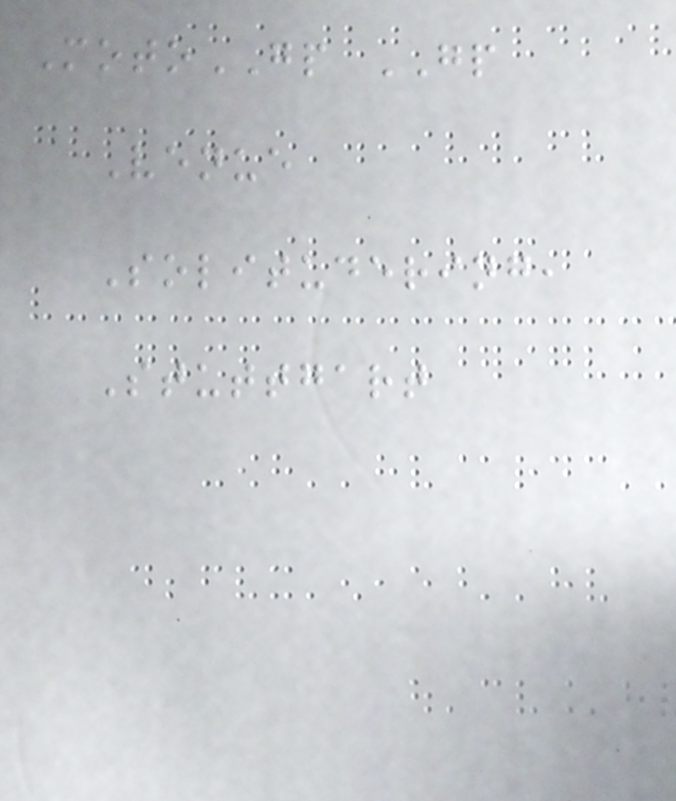MotoGP GP
Venue
Solitudering,
Stuttgart
